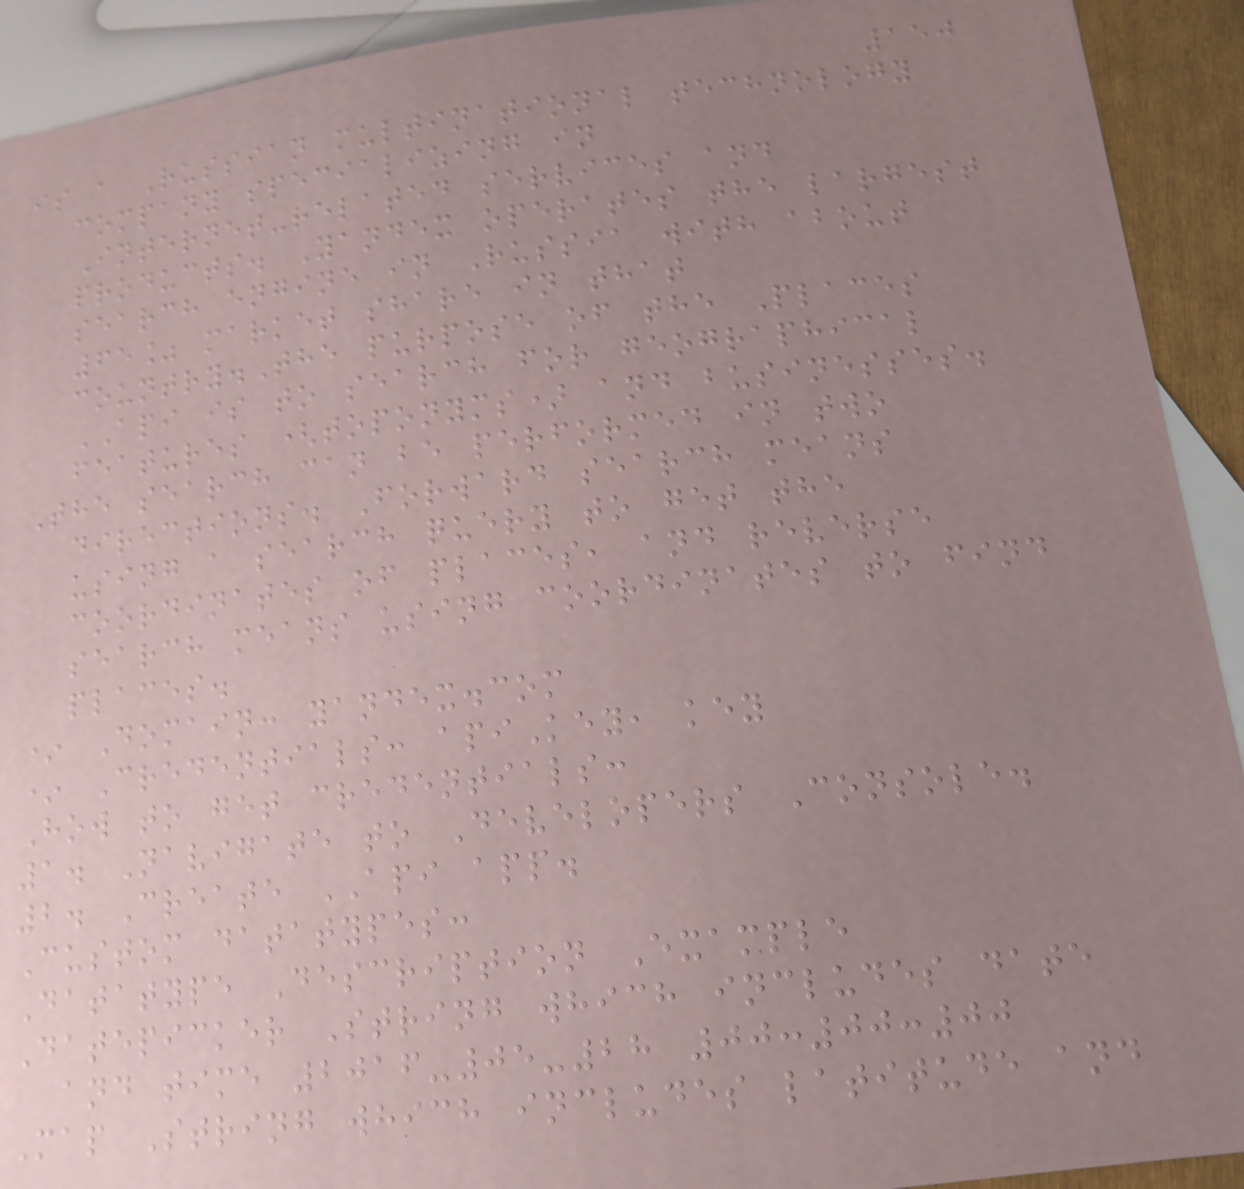150
is a Russian multinational technology
company specializing in
Internet-related services and
products. Yandex operates the largest
search engine in Russia with about
65% market share in that
country.The purpose of the Places
API is to search for geographical
features (toponyms) and businesses.
The search can be performed in two
directions. Forward search means
using a search query to get the
coordinates of places, and reverse
search means using coordinates to find
places.
* Domain: yandex.com
* Credentials: apiKey, key
How to get credentials:
1. Navigate to Developers Console.
2. Create API app.
Custom datatypes:
Datatype Description Example
Datepicker String which includes date
and time 2016-05-28 00:00:00
Map String which includes latitude and
